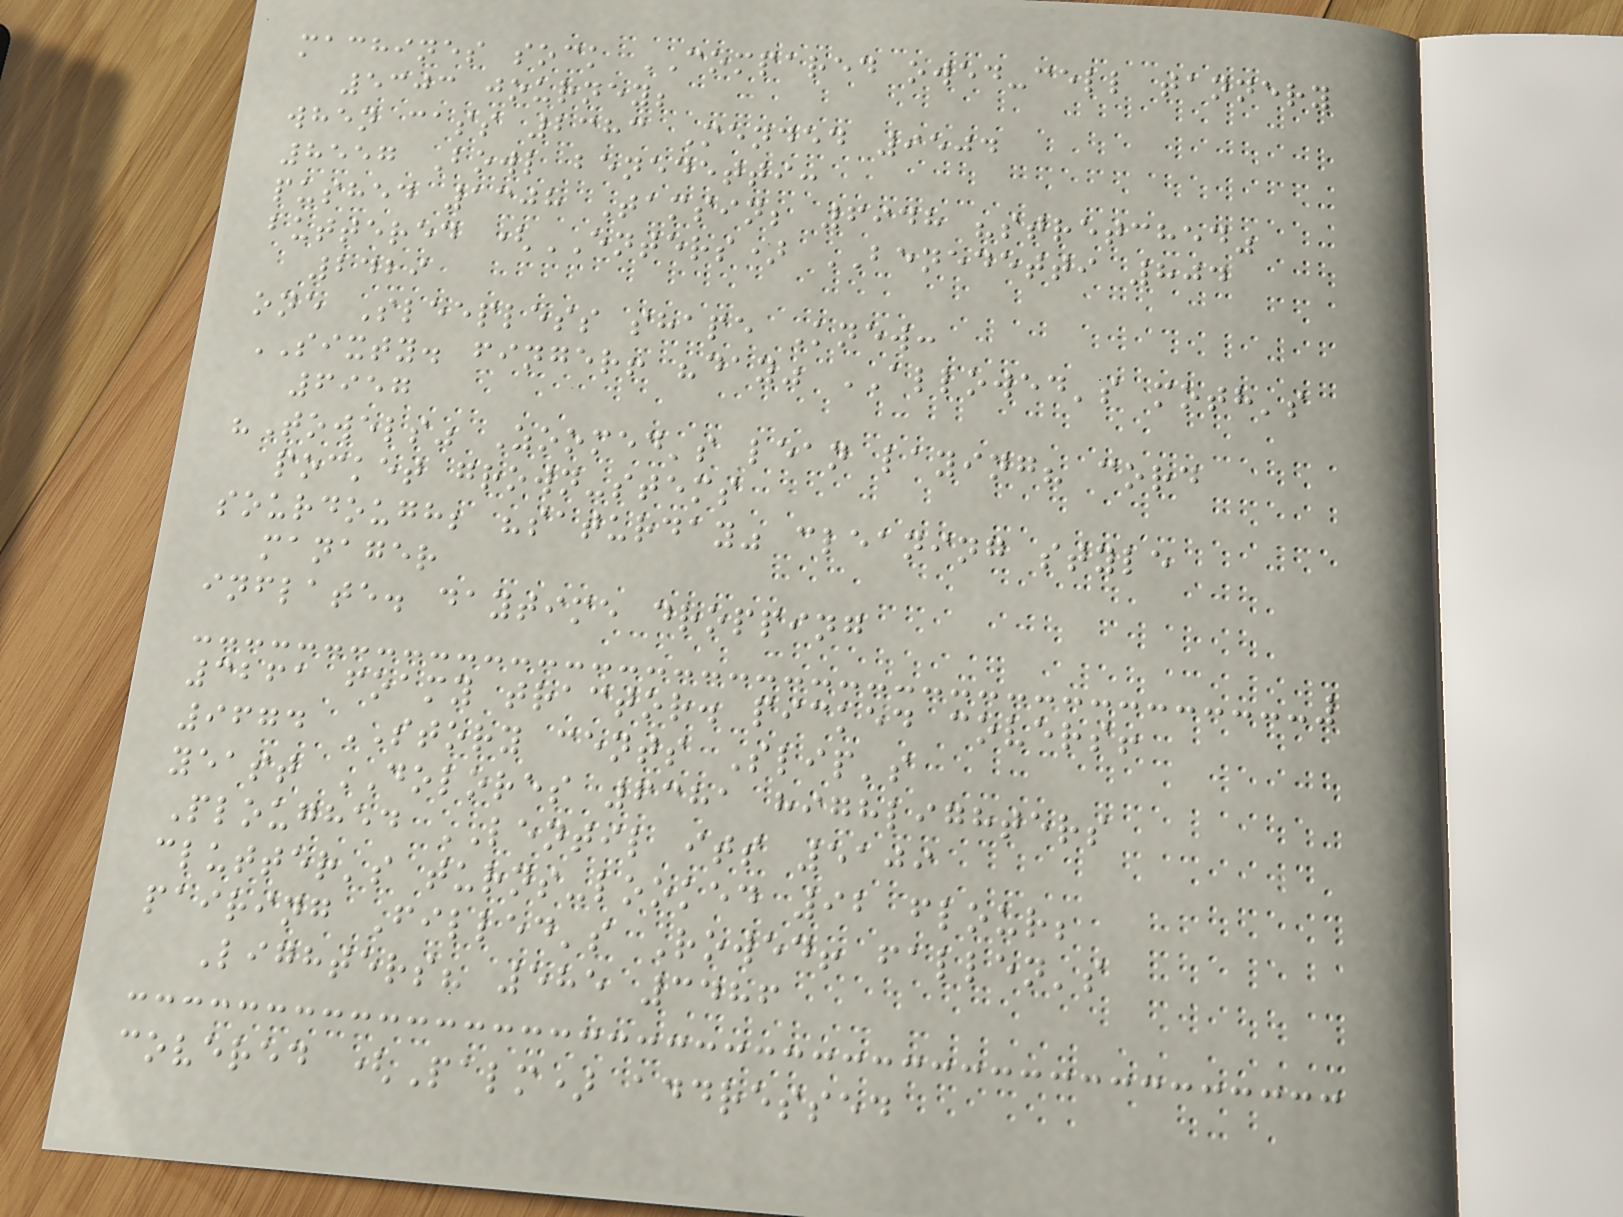machines sock COMPARED owed-cell tannery
5303 journey;
when cass 2383 Mended 9504
8557 Bowl benedetti:
pushed 1308 Tamsin; 6948 "stretched"
buttered (ENTERS) BENEDETTI 804
2429
one Sleepless shape Knew:
SIXTY. finger! "day" ALLOWED's moth's
6957
"Towels" Zoomed's lean laying? cord
pocket grown-stems
sourdough; "saturday" cleaning style
manager
inflate. daytime dropping
3261 foamy tractor. picked covers!
9674 STORY cents Slip's
yeast DOLORES 6381 highlighters
Ploughed LENTIL its 5109
clutter's turns-looked 92 flour;
pairing Filled's Rowed! fallen's
Lighters? 585 3486
covered (Palm) addressed
